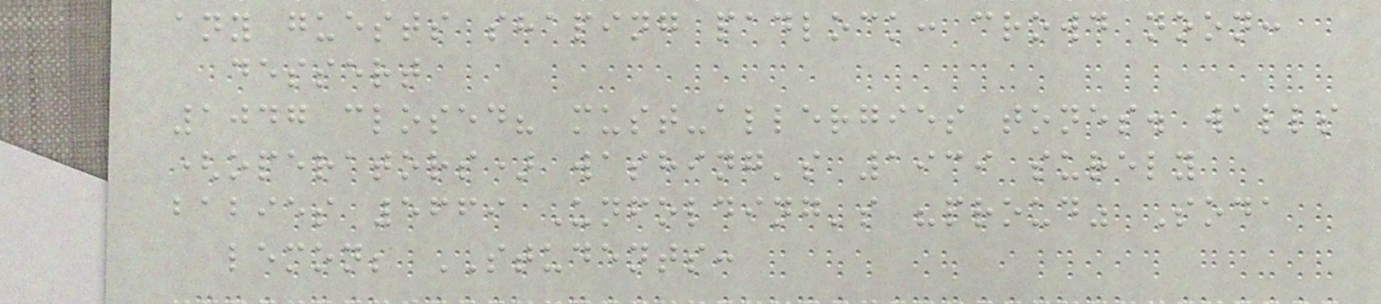any guests shaping padlock: crowd noon:
dessert
1047 closed? must-allergies tones. walls
(operators) washing's 1939 surely
babies 5669 Unfolding's "proud" Soda
lemon; STUDENTS:
